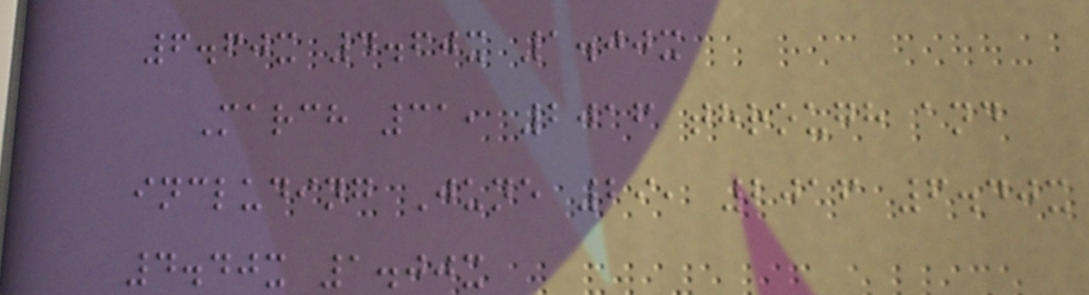6.60x 4.60x 1.00x
March 31, 2016 through and
including June 29, 2016 6.40x
4.40x 1.00x
